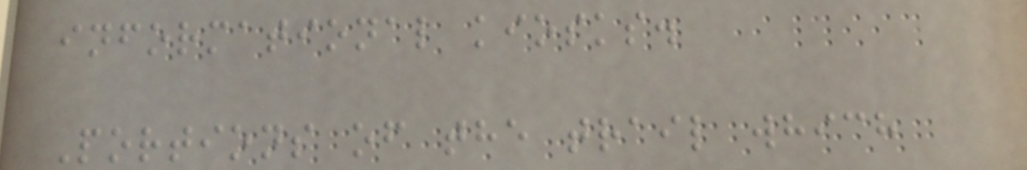informational kiosks.
Portions of the trail which
